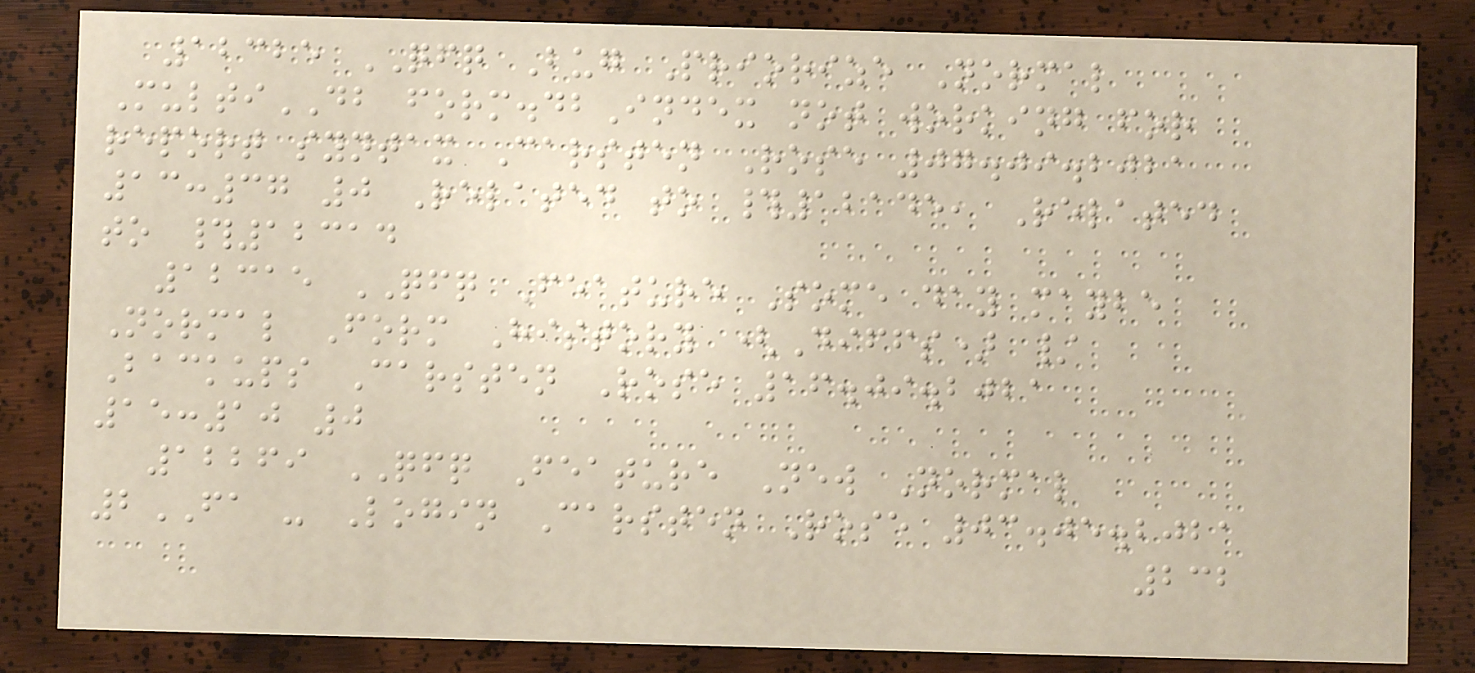12325 QFQ Bug Priorize Normal
MultiDB form.dbIndex not working for
report syntax Carsten Rose 07.09.2021
13:37 0 Related to #12145, Related
to #12314
12315 QFQ Feature Some day maybe
Normal Form History (Diffs) /
Backups Carsten Rose 16.09.2021
15:10 0
12269 QFQ Feature New Normal
2FA - Login Carsten Rose 03.05.2021
232
